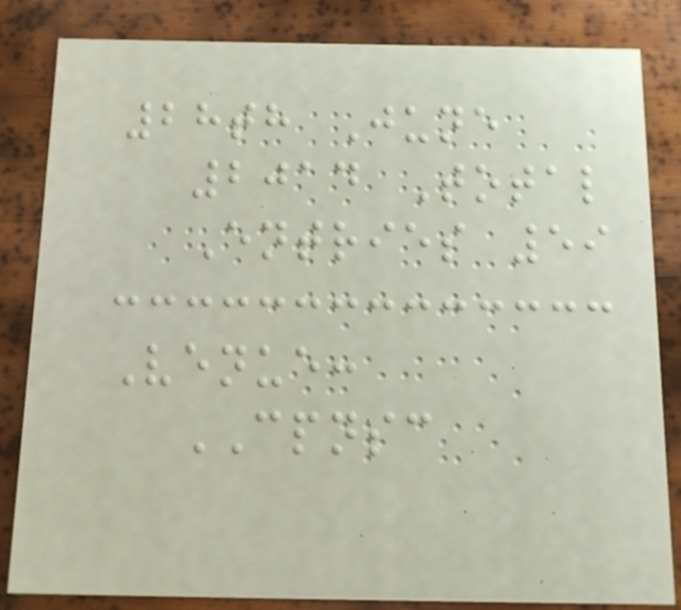28th June
2014 Total
Entries 59
Venue:
CPNSC
